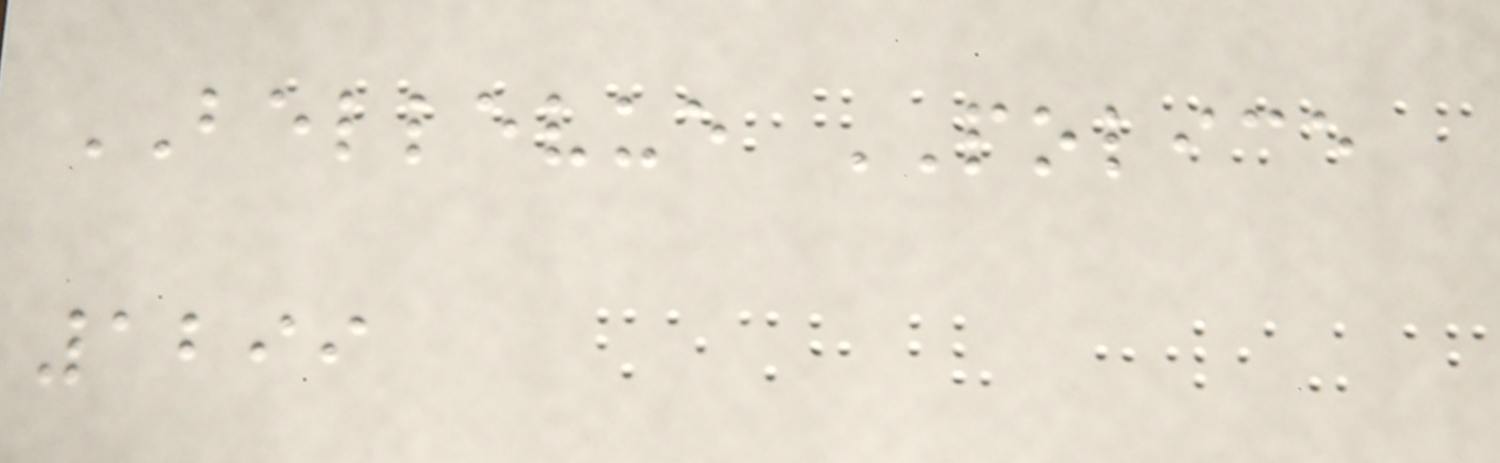BELLEVUE POLICE
1299
